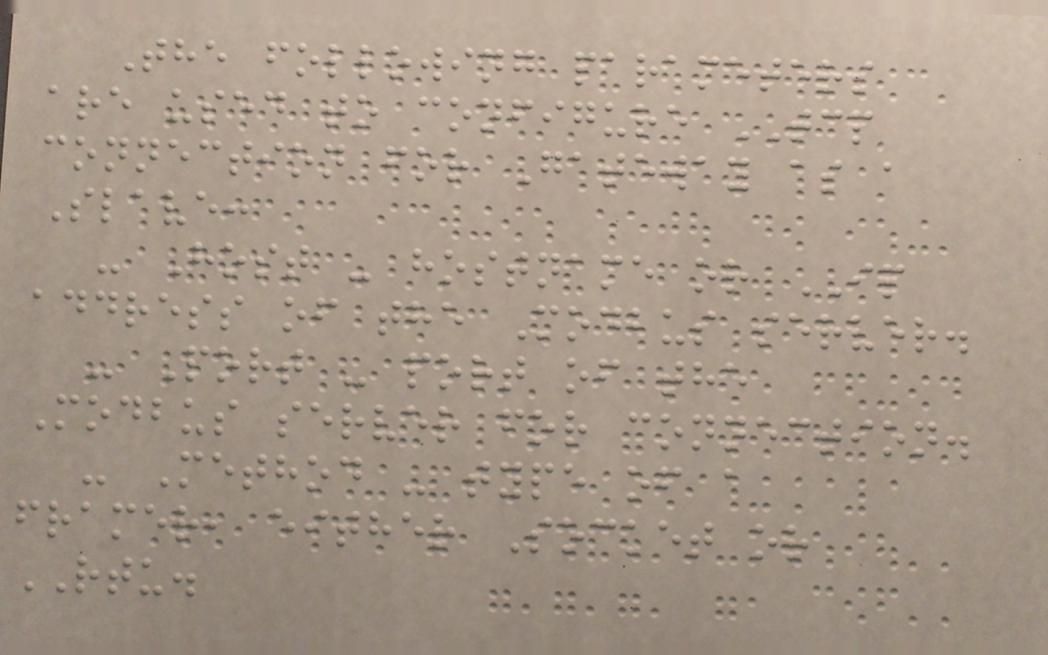The following parameters
are used to configure TCP
connection for Gateway as a
Slave:
- Host - hostname or IP
address of the Modbus server.
- Port - port of the
Modbus server for connection.
- Method - type of a
framer, either Socket or
RTU.
